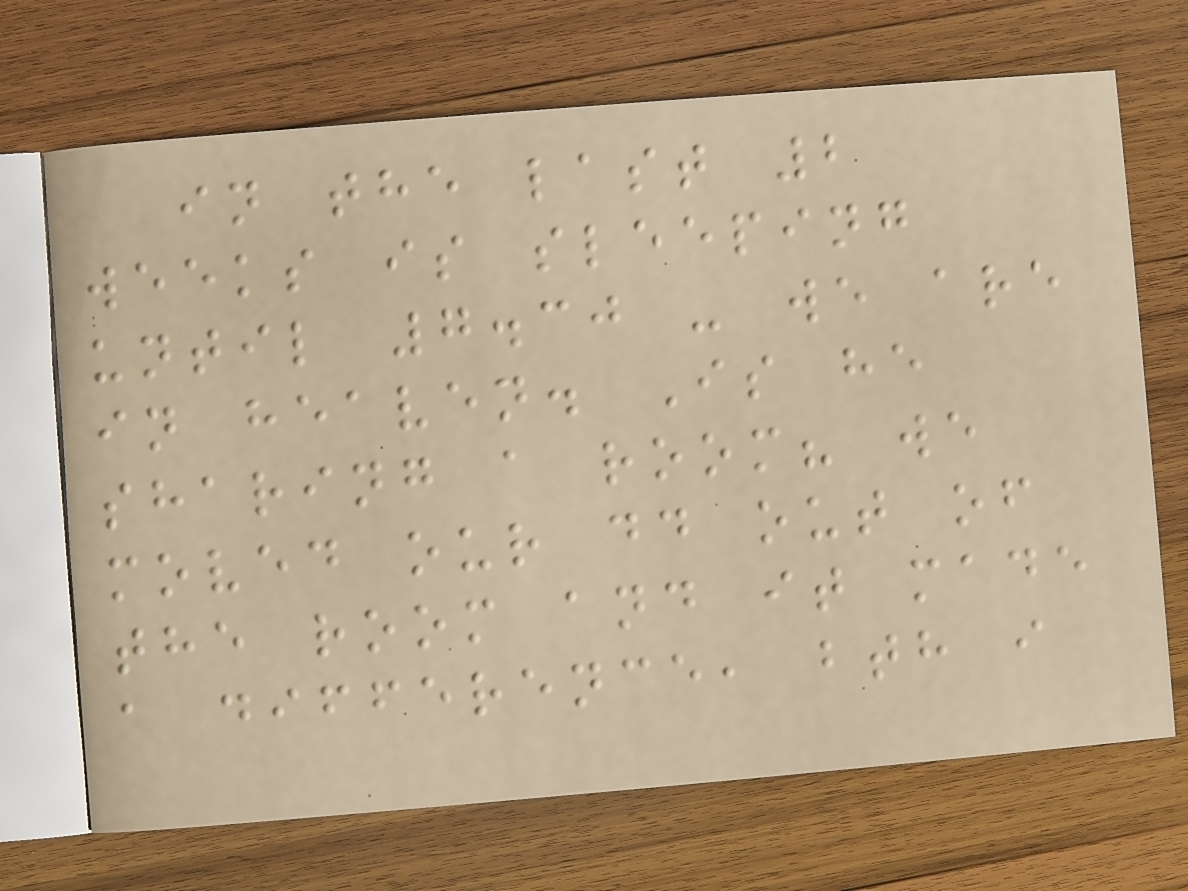in the last 2
weeks is sleeping
until 7.30 - we are
in heaven. Is he
sharing a room? we
moved our dd out of
the room and it made
a difference, bth i
